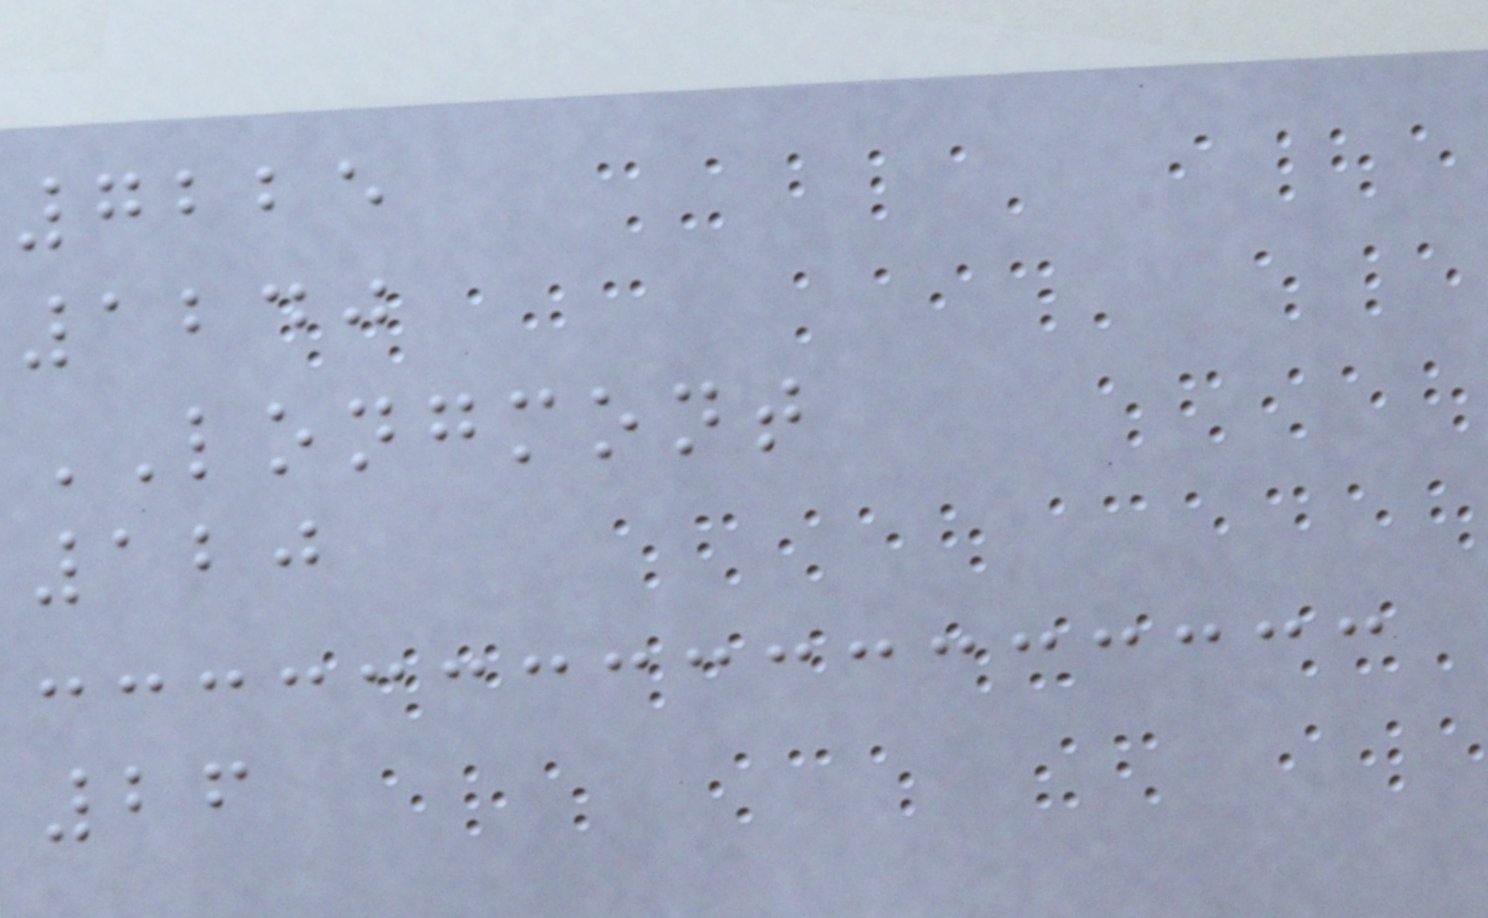7225
1240
LONGMONT
120
26
